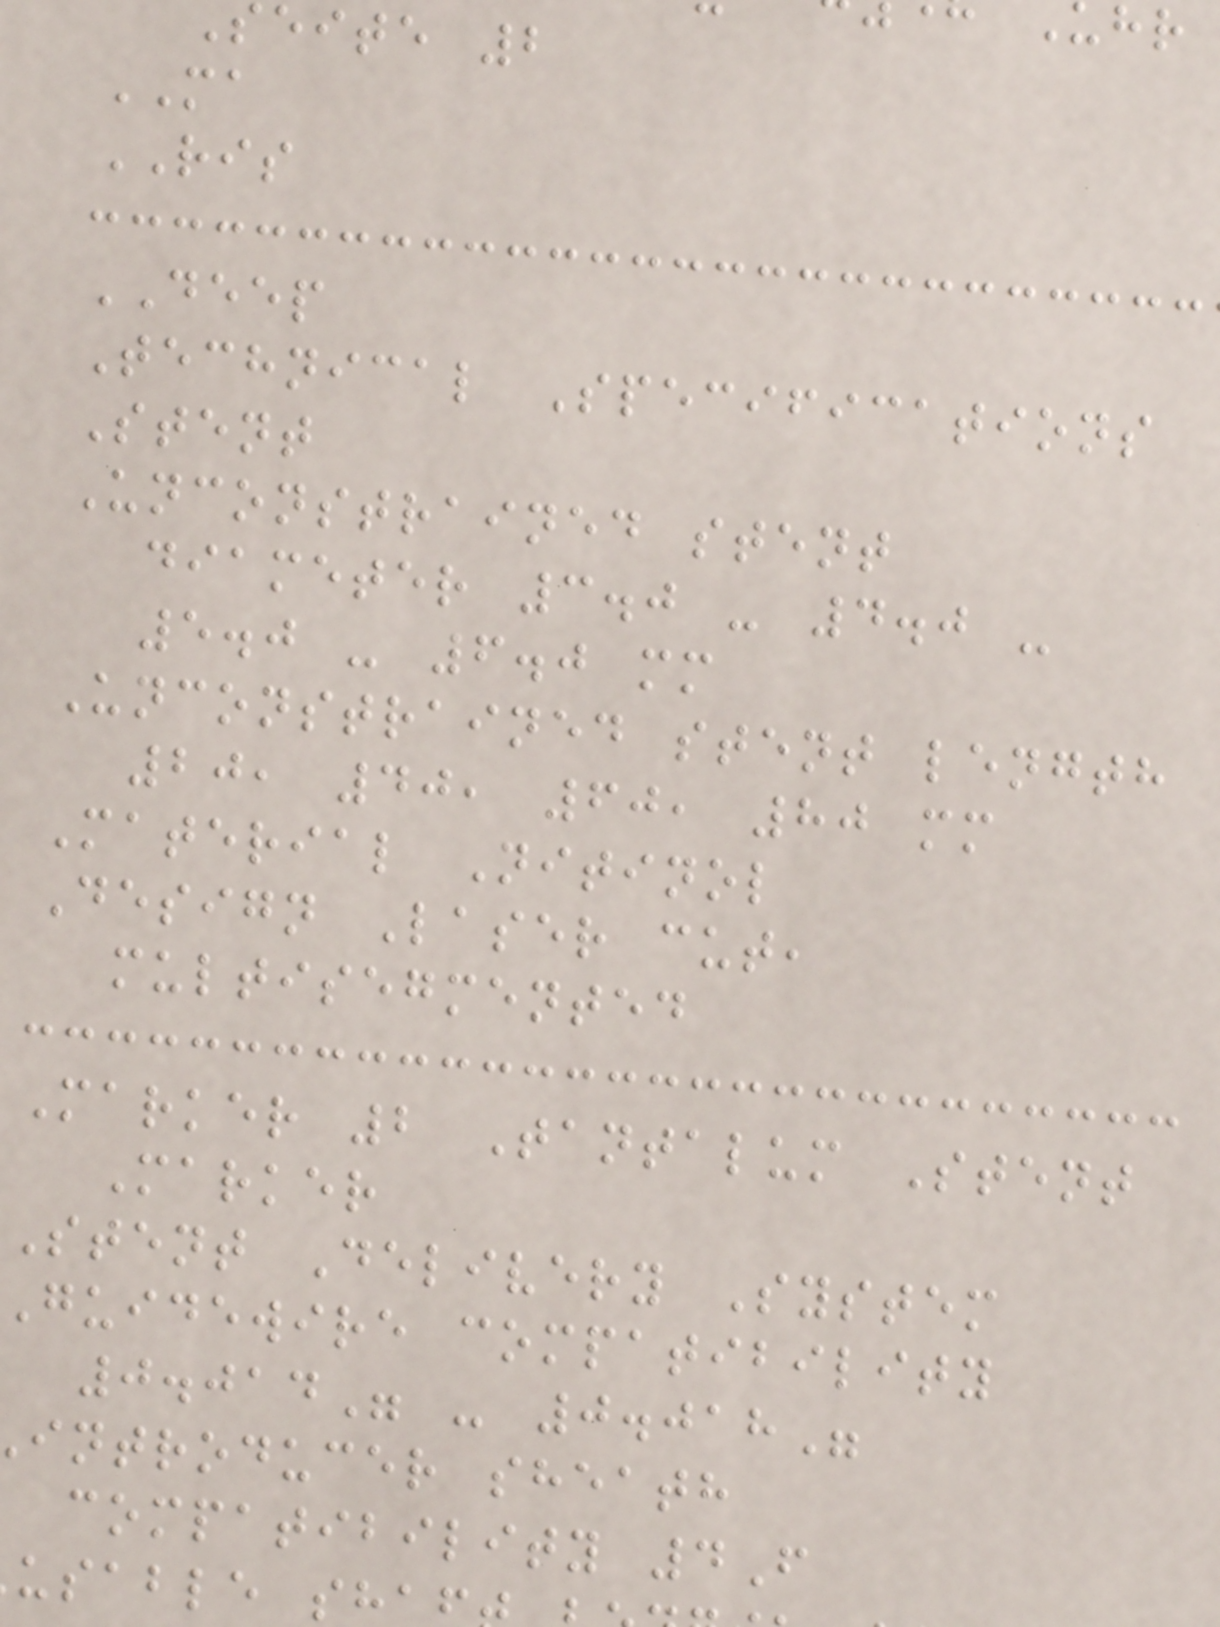eite 2
MA
RIS
DEEP
Technical Specifications
Stent
Unconstrained stent
diameter 3.0 - 4.0 -
5.0 - 6.0 mm
Unconstrained stent length
20, 40, 60, 80 mm
Material Nitinol
Design Laser cut,
multisegmented
Marker 2 Tantalum Stent
Marker
Stent Delivery System
guidewire compatibility
0.014" - 0.018"
introducer sheath
compatibility 4F
usable sh
